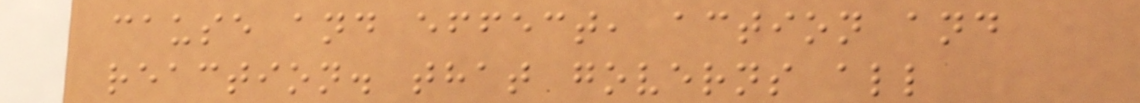cause and effect, action and
reaction. that governs all
